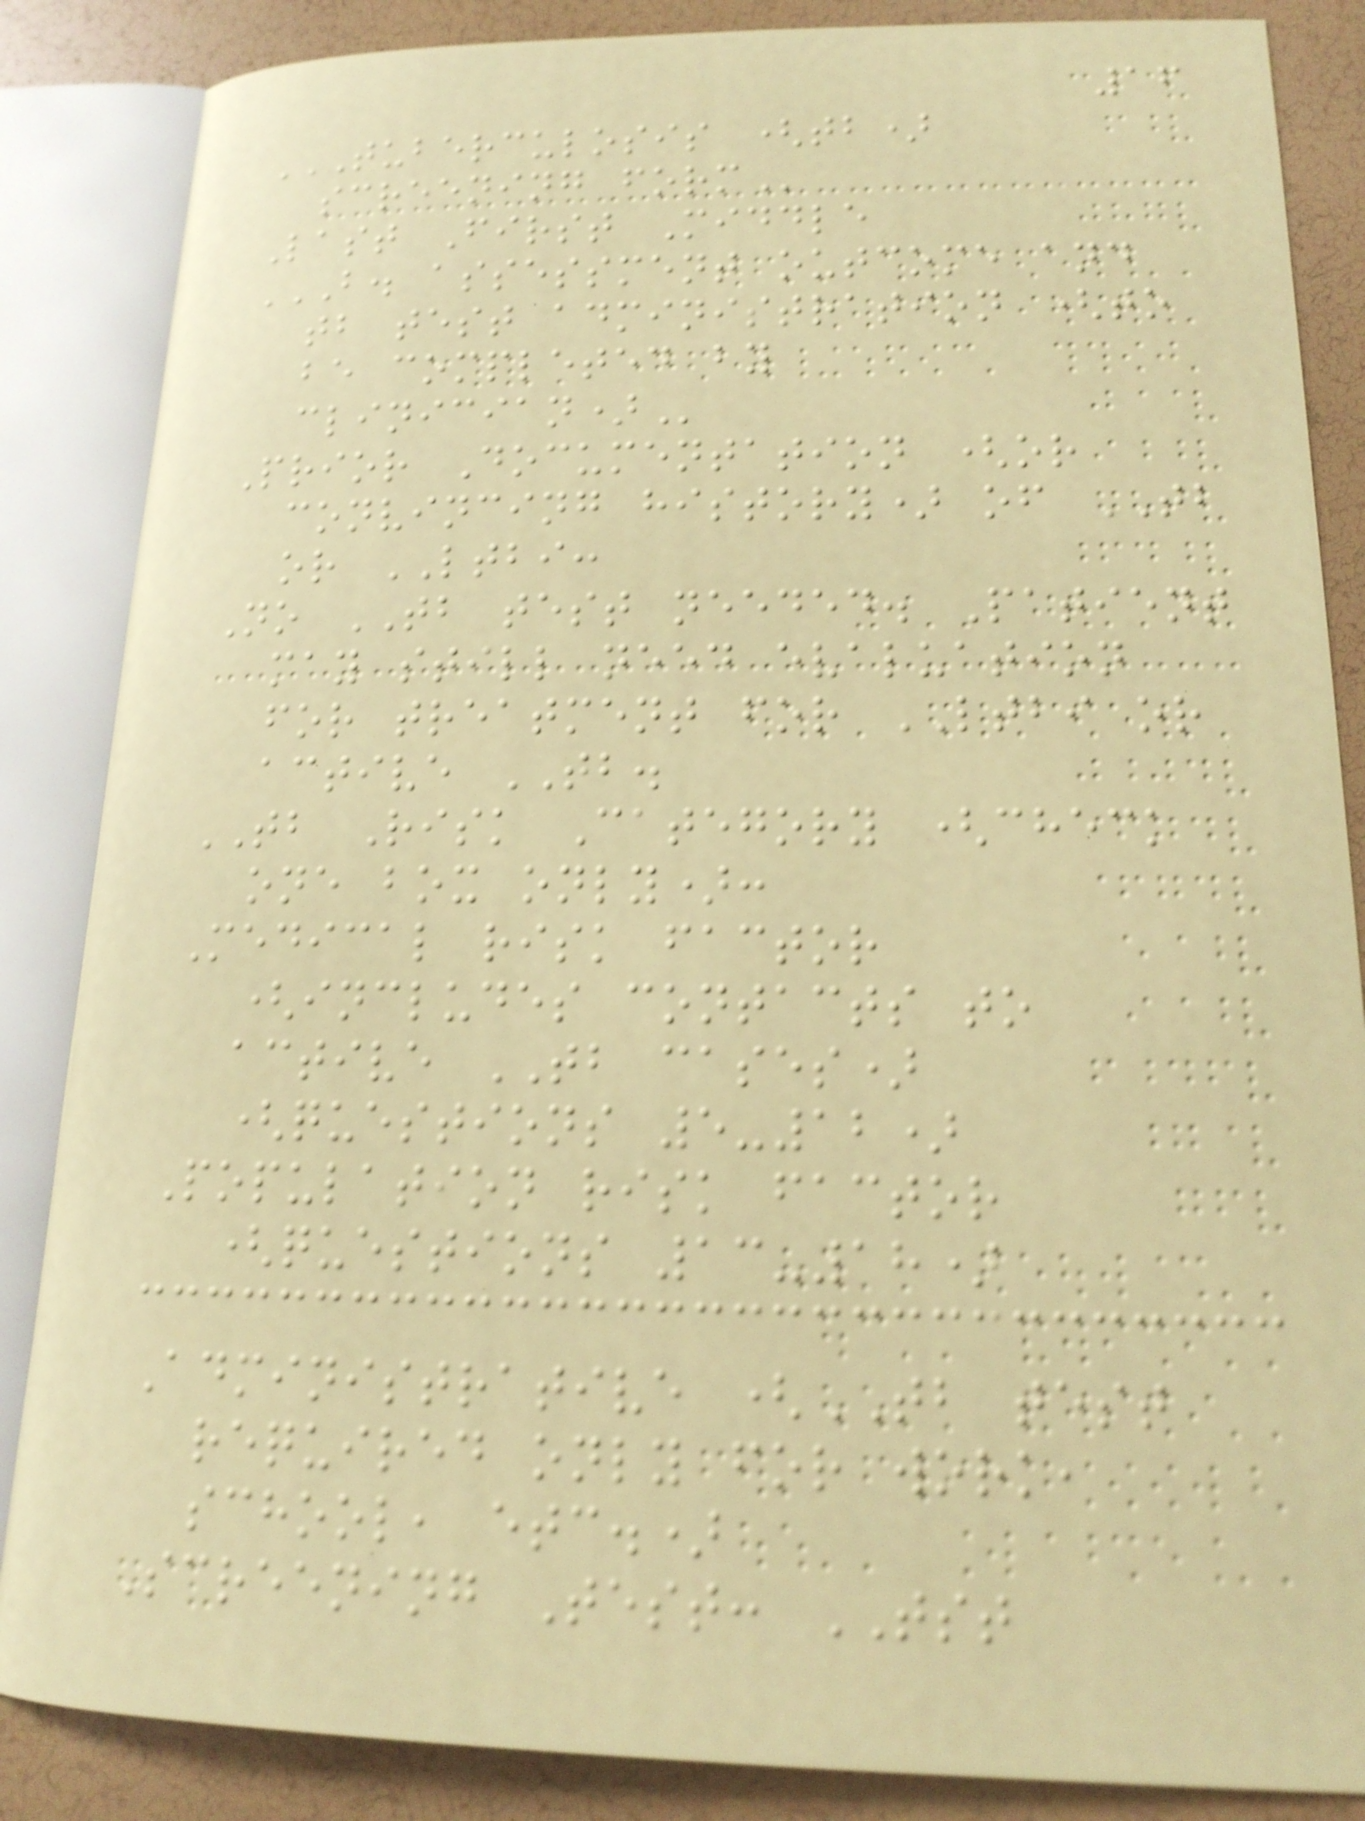16
TUBERCULOSIS (TB)
SCREENING FORM
Last First Middle
B. ASSESSMENT OUTCOME AND
TB TEST ADMINISTRATION (TO
BE COMPLETED BY
CLINICIAN)
Prior Documentation (or
convincing history) of TB
or LTBI:
No TB test needed. Patient
may still need evaluation
for treatment for LTBI or
active TB.
TB Risk Category (check
one box only):
Medical risk factor
(includes contacts to
active TB cases)
(questions 5-12)
Population risk factor
(questions 13-18)
Administrative (TB test
required only for work,
school, etc.)
Screening Test: TST
